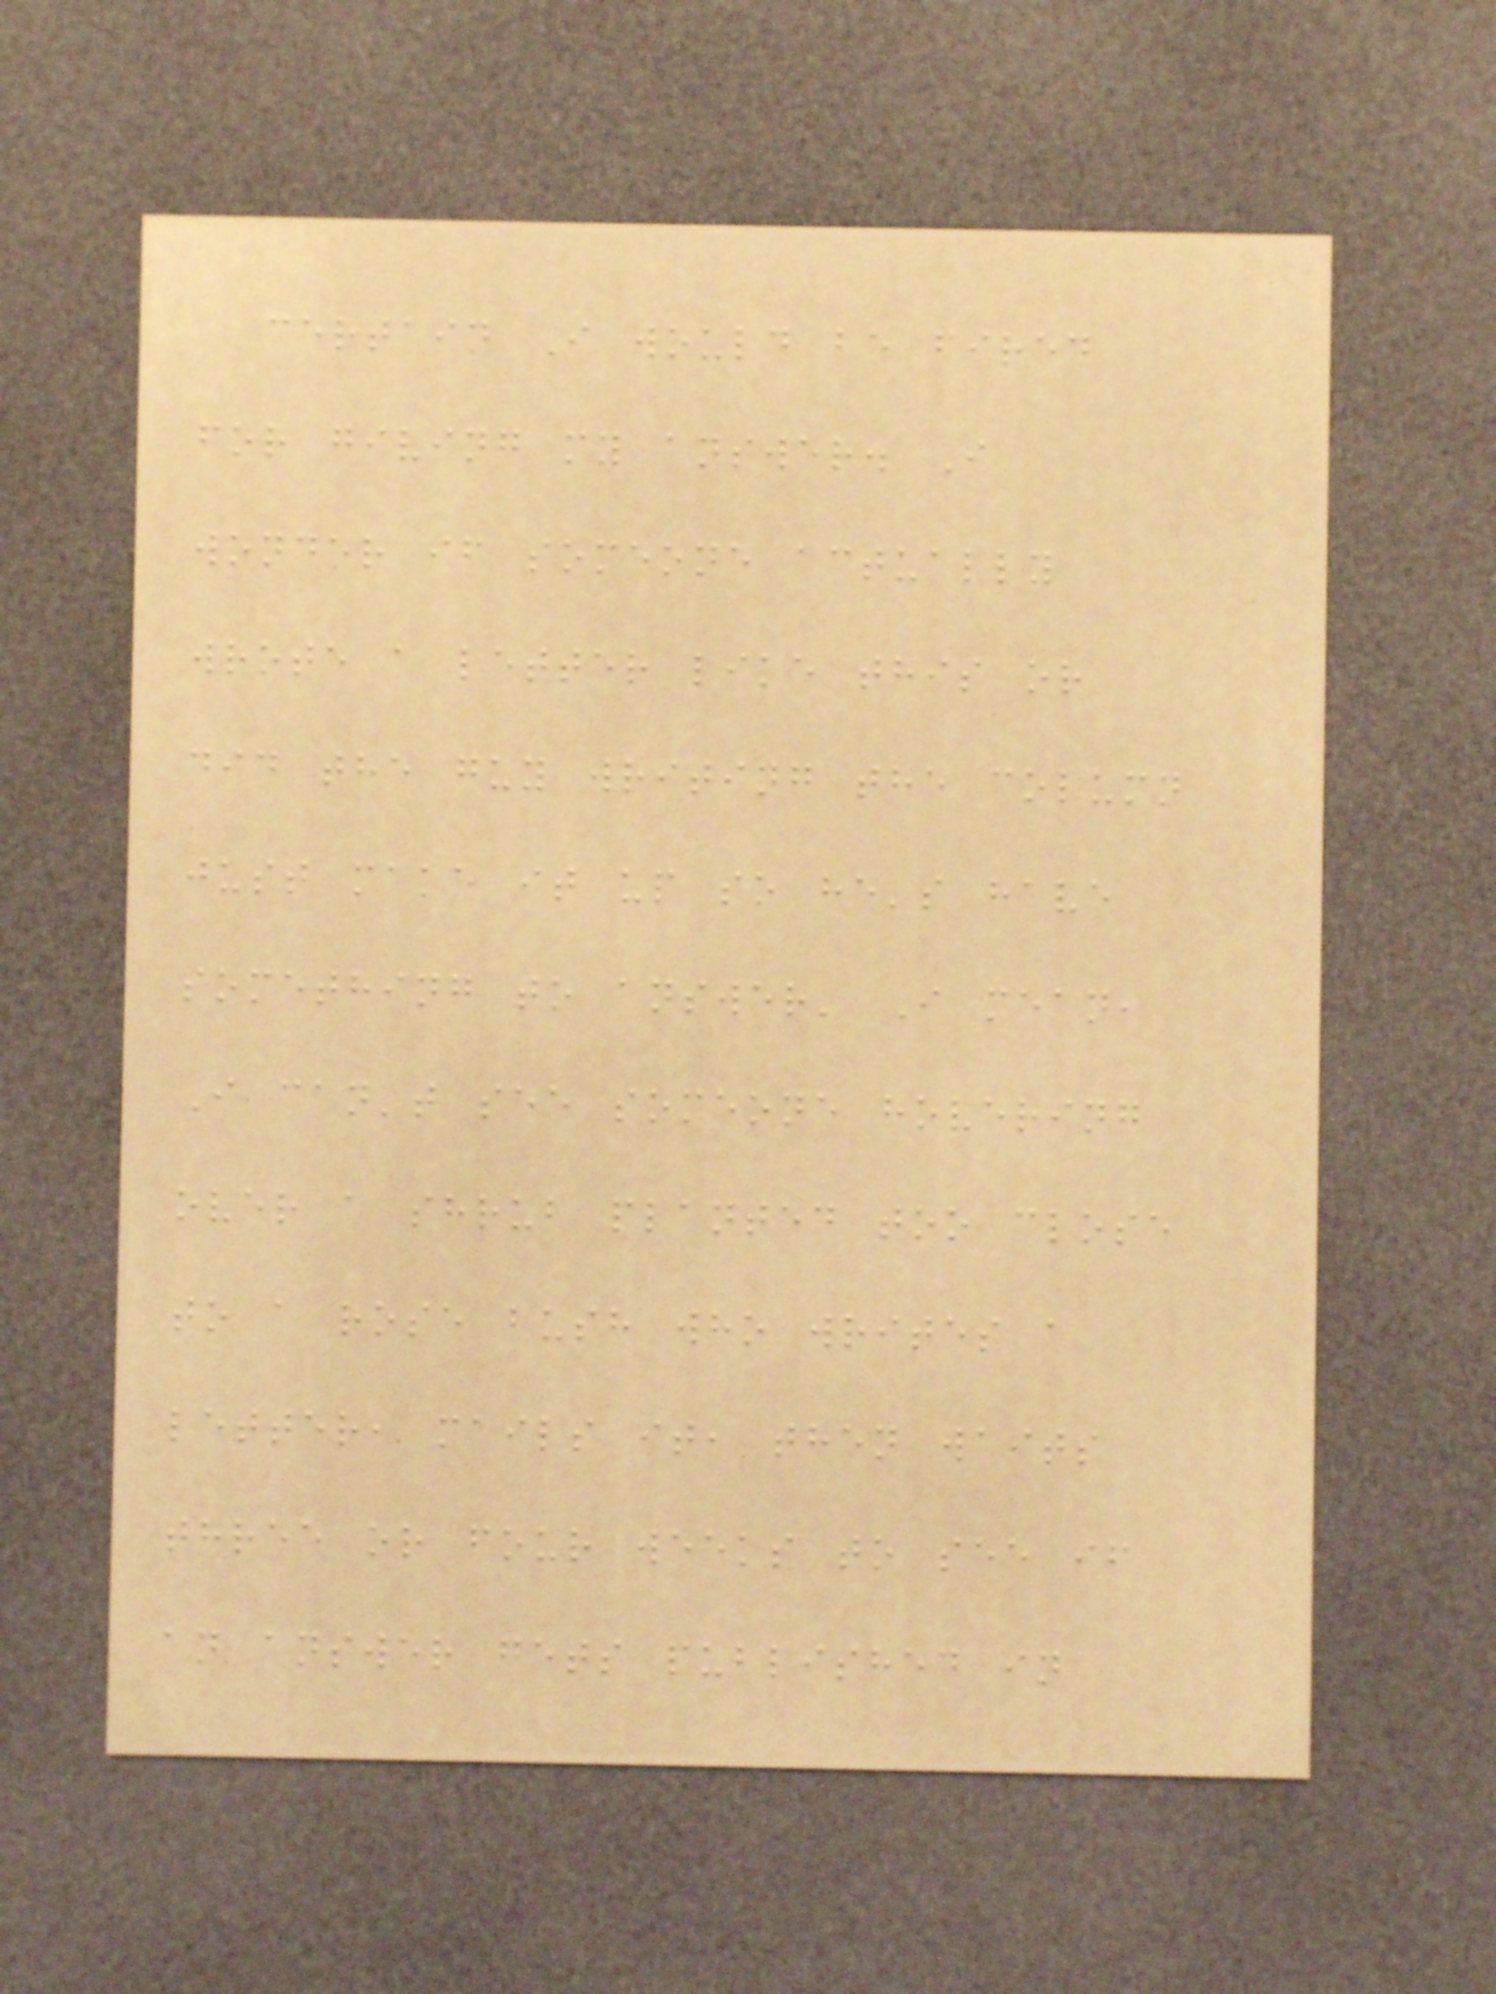certain I would be fired
for giving my answer. I
wonder if someone actually
wrote a letter like this or
did the guy writing the column
just make it up so he's have
something to answer' I mean,
I can't see someone hovering
over a shrub planted too close
to a rose bush who writes a
letter, mails it, then waits
three or four weeks to see if
an answer gets published in
